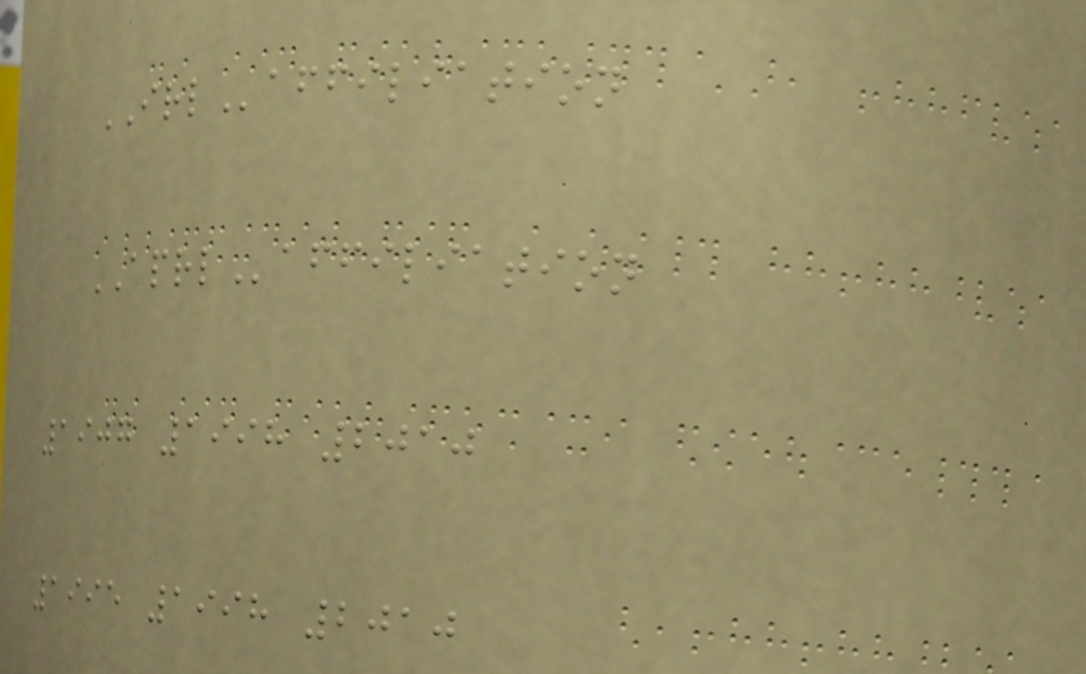IRLaffiliation
APRLaffiliation
1907 1998 2010
1995 1998 2010
